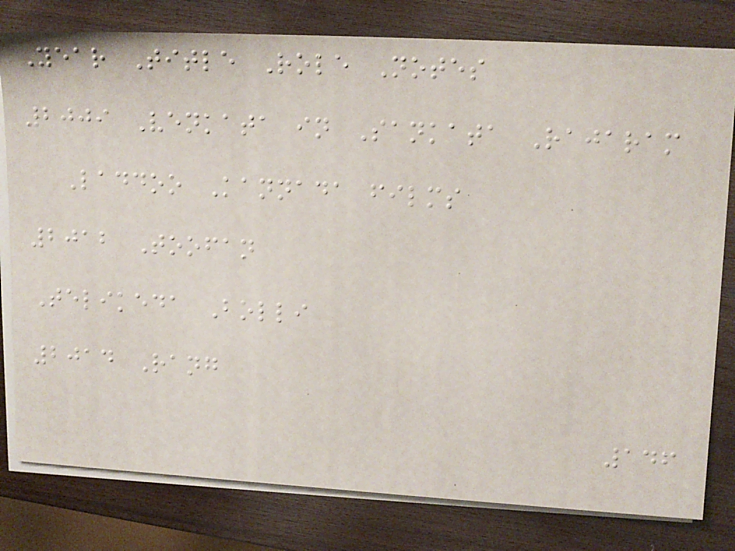Year Title Role Notes
2009 Venkata in Sankata Rajaram
Laddoo Kannada films
2012 Toofan
Telikeda Bolli
2014 Rang
146
